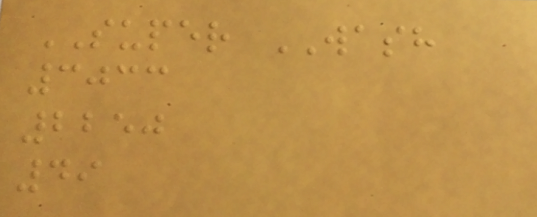SUPER WASH
3033
2250
49
